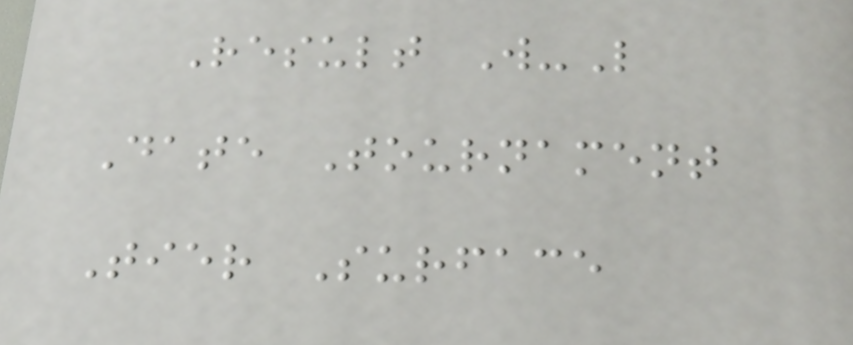Result W-L
Date Tournament
Tier Surface
